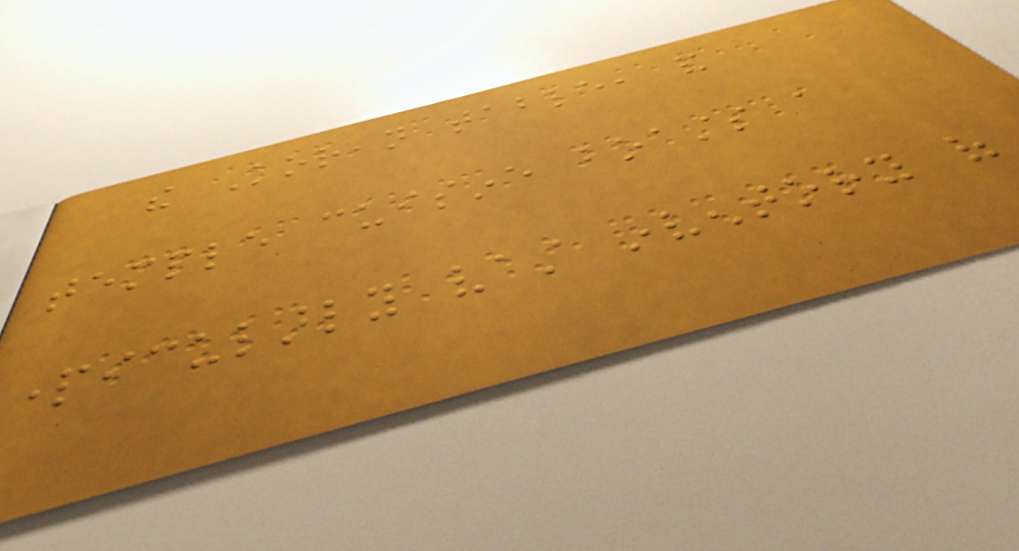the Korean table, and
temple cuisine boasts a
particularly vast inventory of
